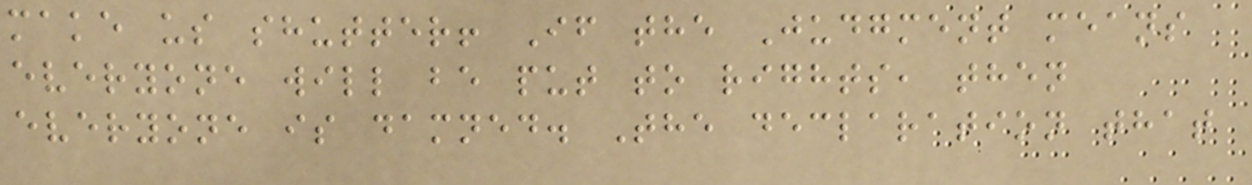make us shutter! If the Judgment means
everyone will be put to rights, then
everyone is damned. The declaration that
